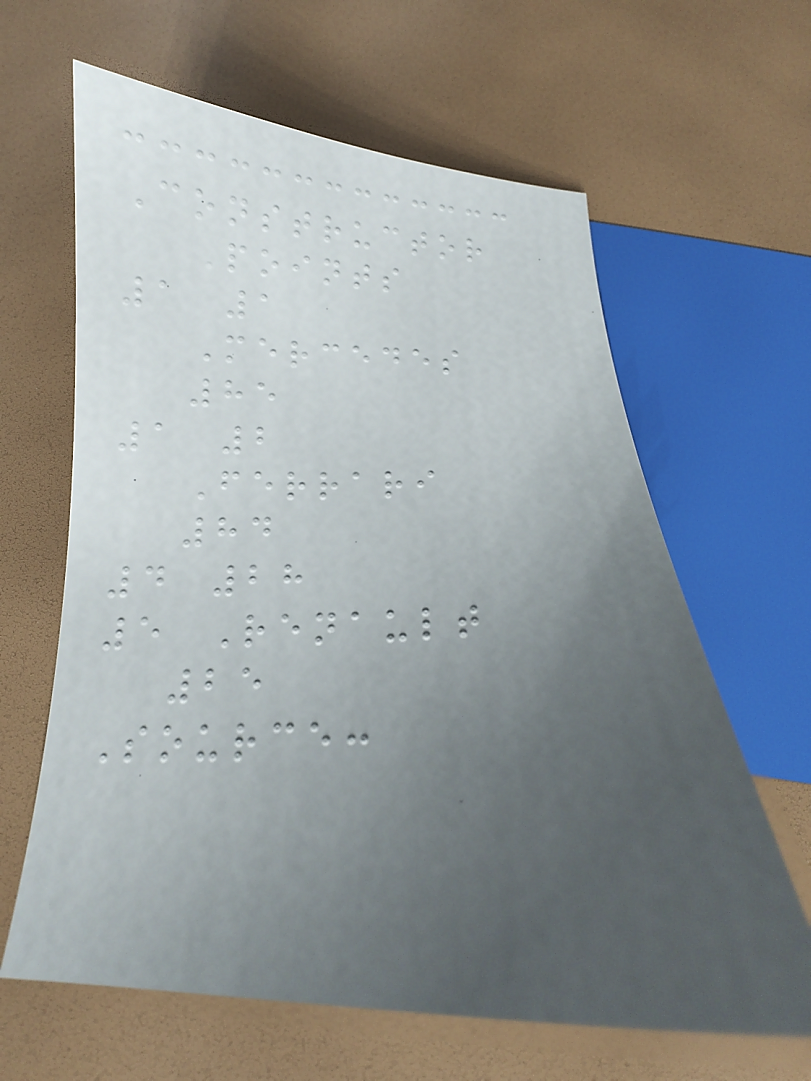Constructor
Points
1 1
Mercedes
85
1 2
Ferrari
84
4 28
5 Renault
25
Source:
